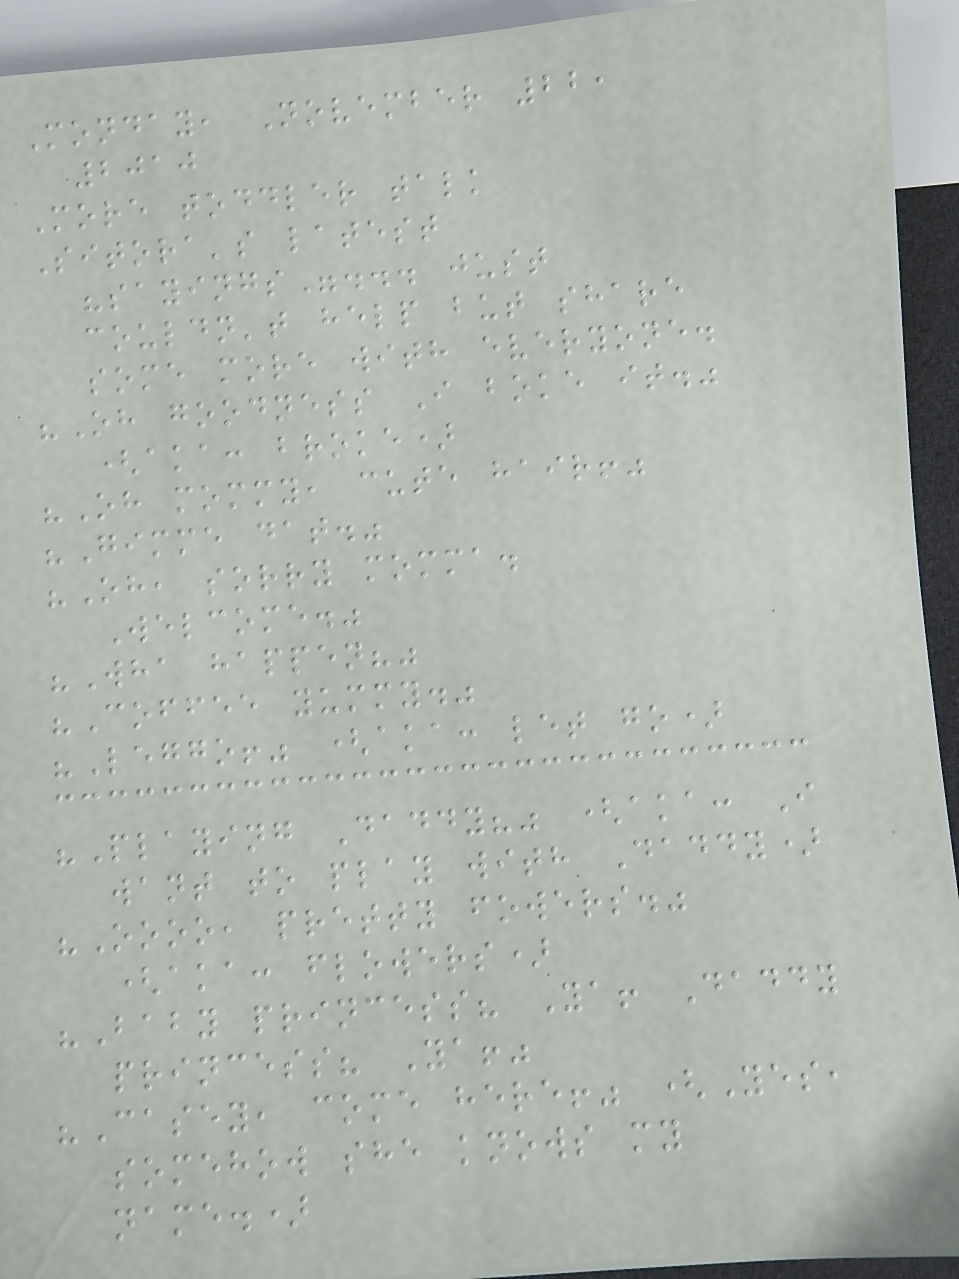Monday, November 22,
2010
More toddler talk
Sitora's latest
"sayings"... just
couldn't help but share
some more with everyone.
"Oh goodness I boke it."
(aka: broke)
"Oh mommy, cute hair!"
"Gimme dat."
"Oh, sorry momma.
Welcome."
"Wha happen?"
"Coffee yummy."
"Leggo!" (aka: let go)
"Playing Daddy?" (aka: I
want to play with Daddy)
"Oooo, pretty fowers."
(aka: flowers)
"Baby princess? Ya! Daddy
princess? Ya!"
"Casey, come here!" (Yes,
somehow she knows my
name.)
